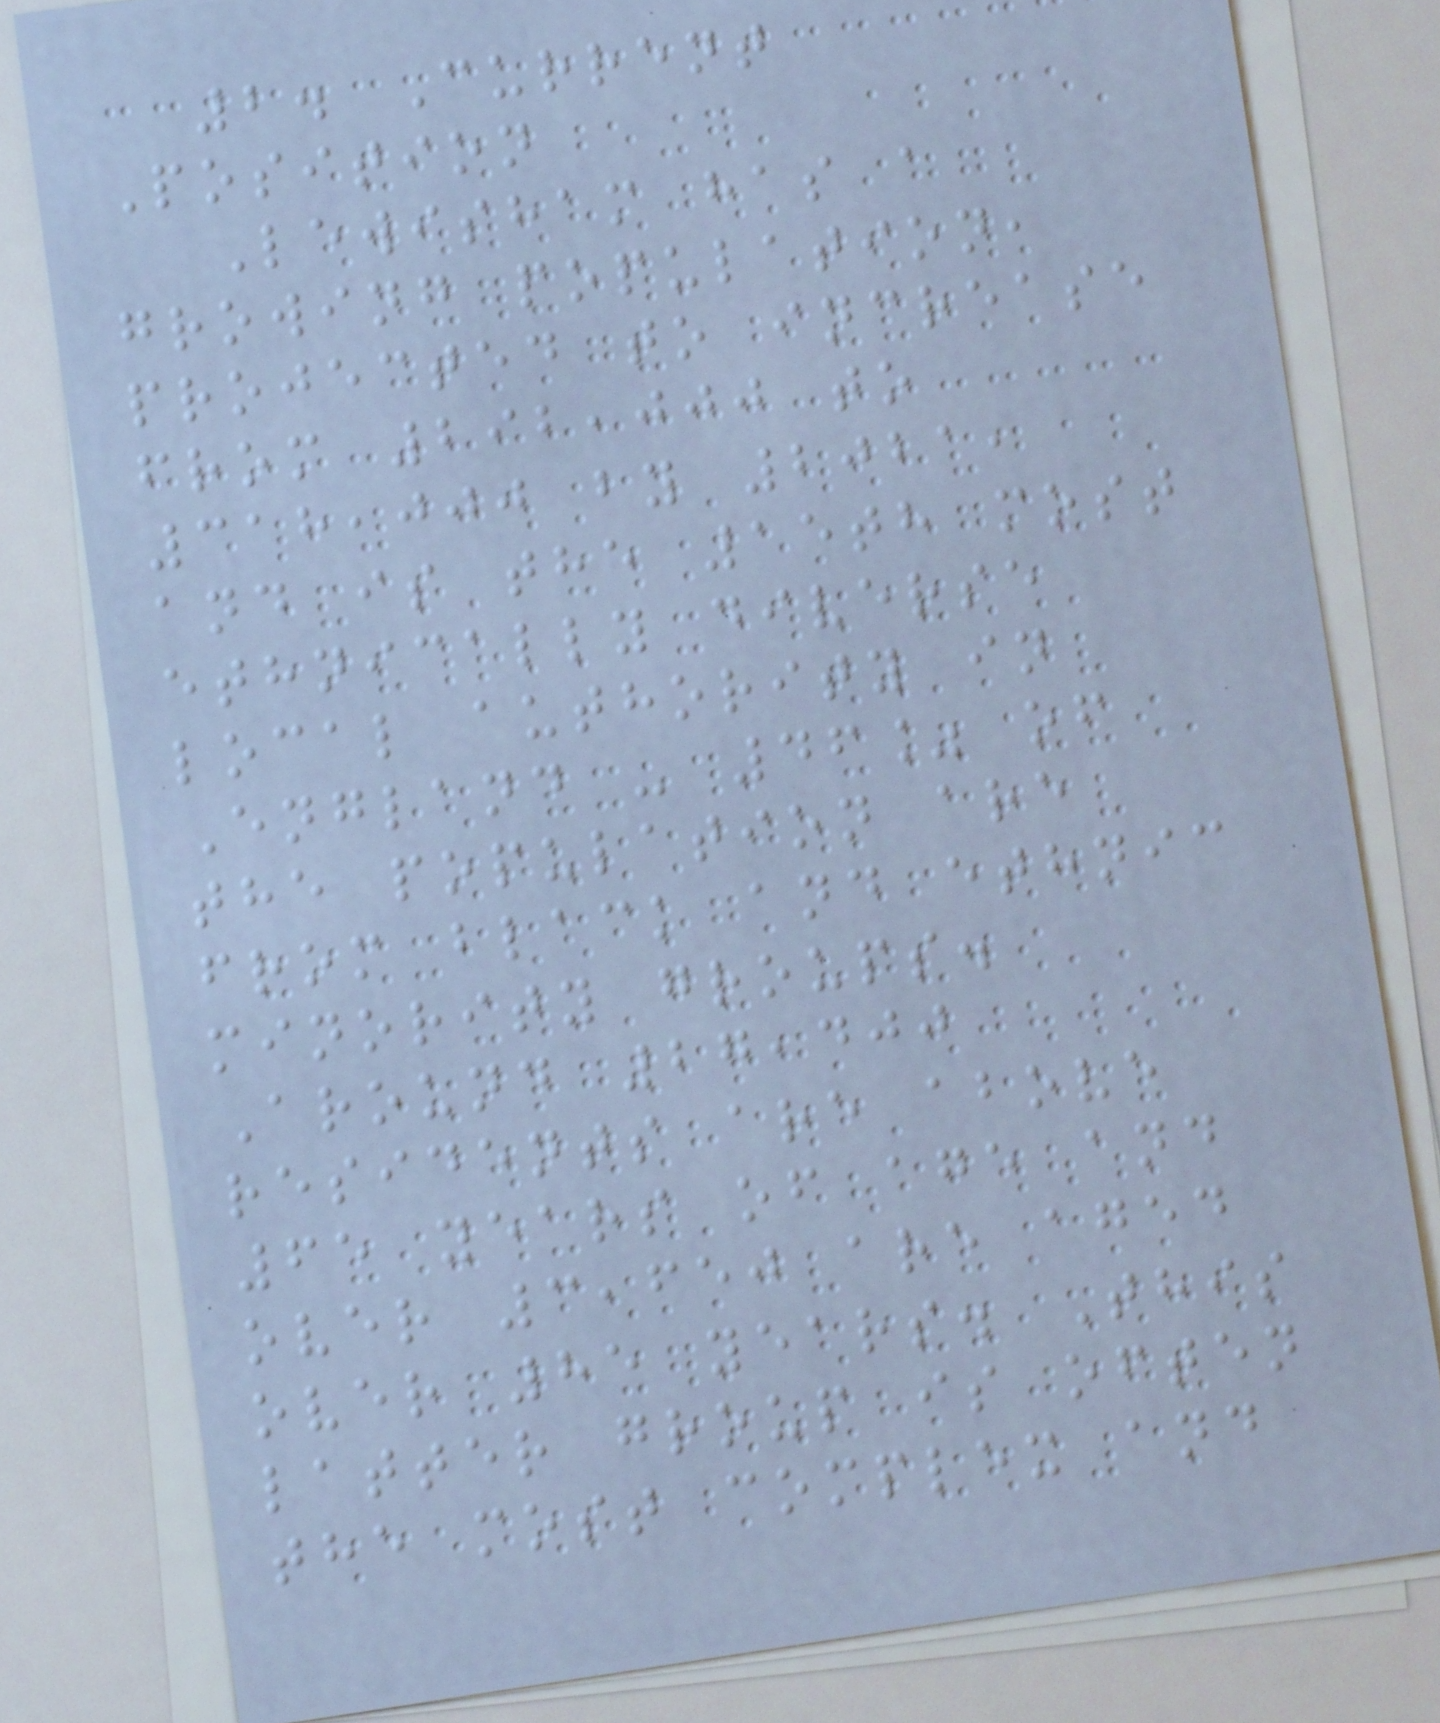2. Current
Position
Lewisham has a
growing population,
projected to increase
from 292,000 to
318,000 by 2021,
and is the 15th most
ethnically diverse
local authority in
England - 46% of
the population are
from black and ethnic
minority groups.
Around 27,400
residents are above
65 years of age and
over 3,650 are aged
over 85 years. This
latter group is often
the most complex and
